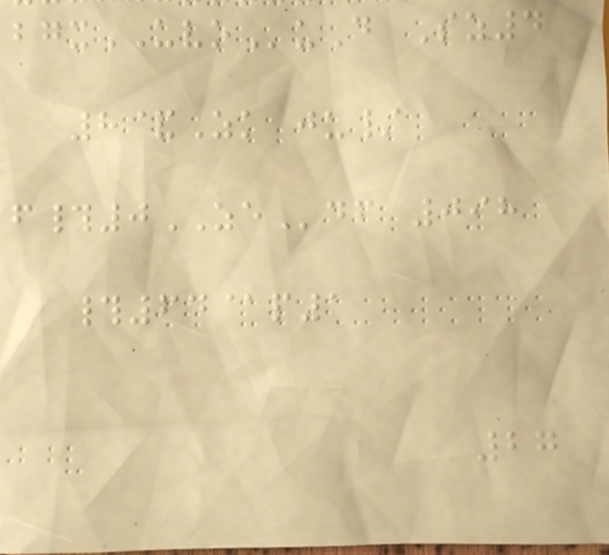bgxUVOuD Sz4
8&Zk ju/
f#0ZEdf 098
#64@p1
27
